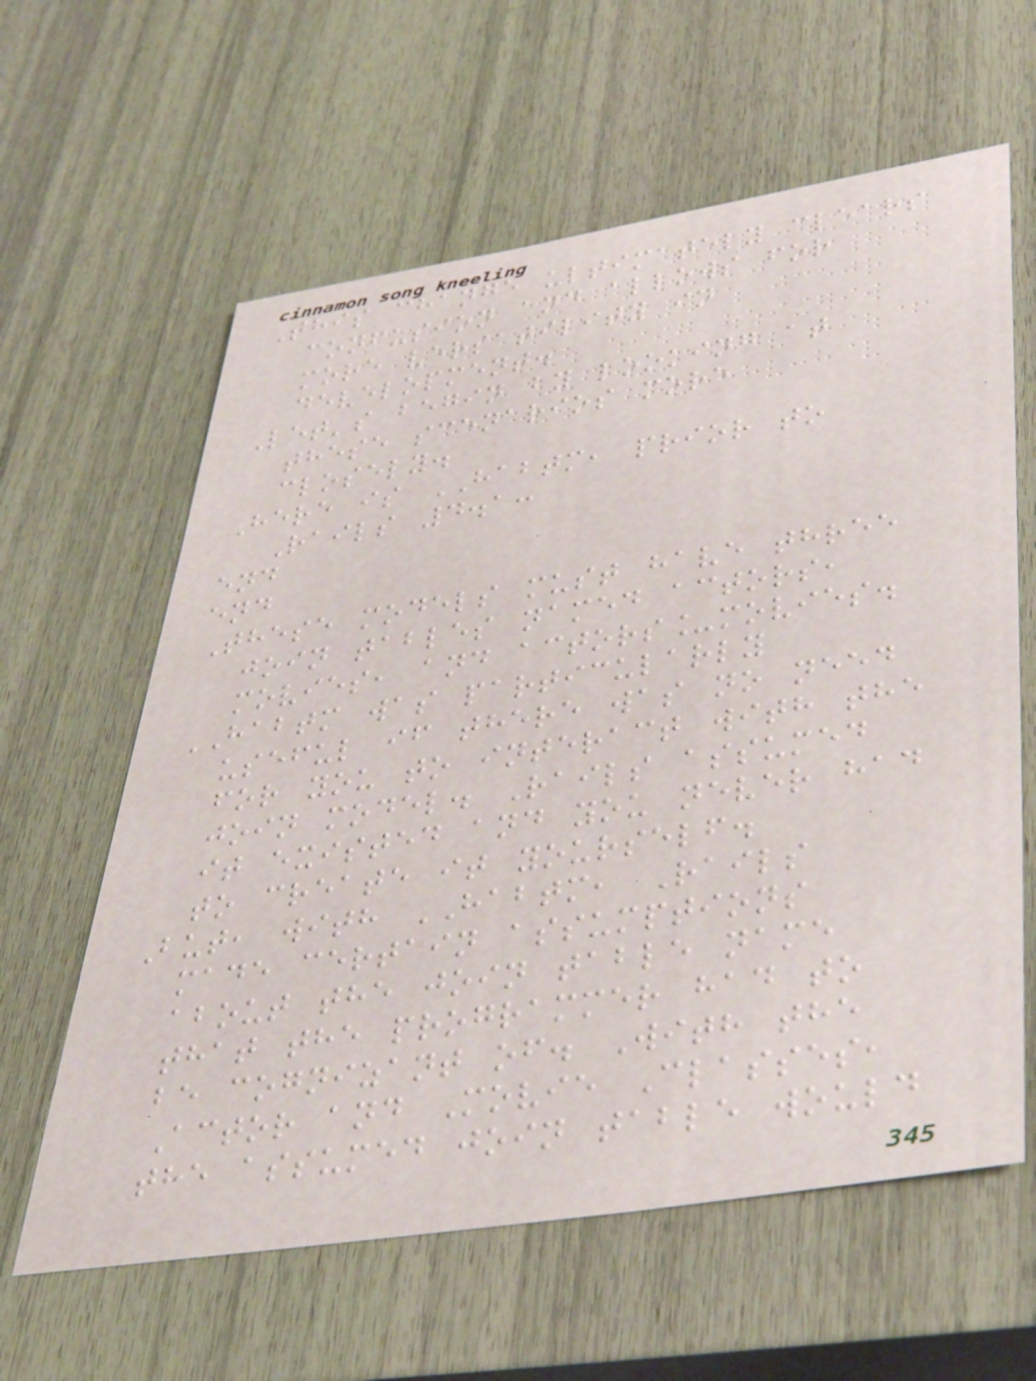This change ultimately clears
confusion and allows for
more versatility in
development.
Let's begin by looking at
these scenarios more
closely.
Here is HABTM, prior to
Rails 4.1:
end
end
These models must have three
join tables named actors,
movies, and actors_movies.
HABTM was particularly
useful if there was no need
for you to interact with the
join model. Rails assumed
it existed and you never had
to create it yourself.
But, with HABTM, Rails
made certain assumptions
about the join table name
that the programmer had to
be cognizant of. With the
Actor and Movie Classes,
the assumed join table would
